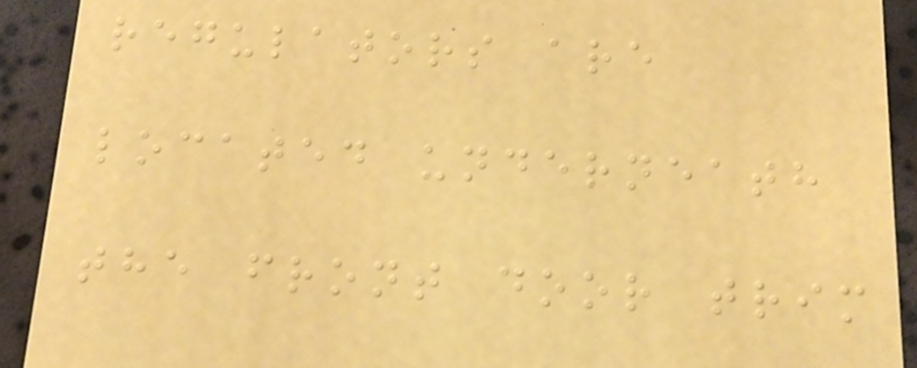regulators are
located underneath
the front door trim
